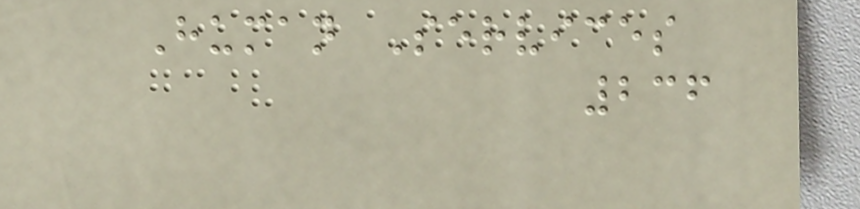Human Services
236
